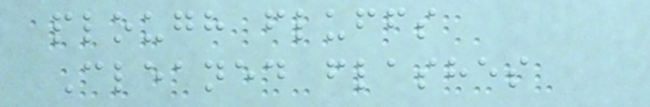plough fluffs
Cleaned flashes
